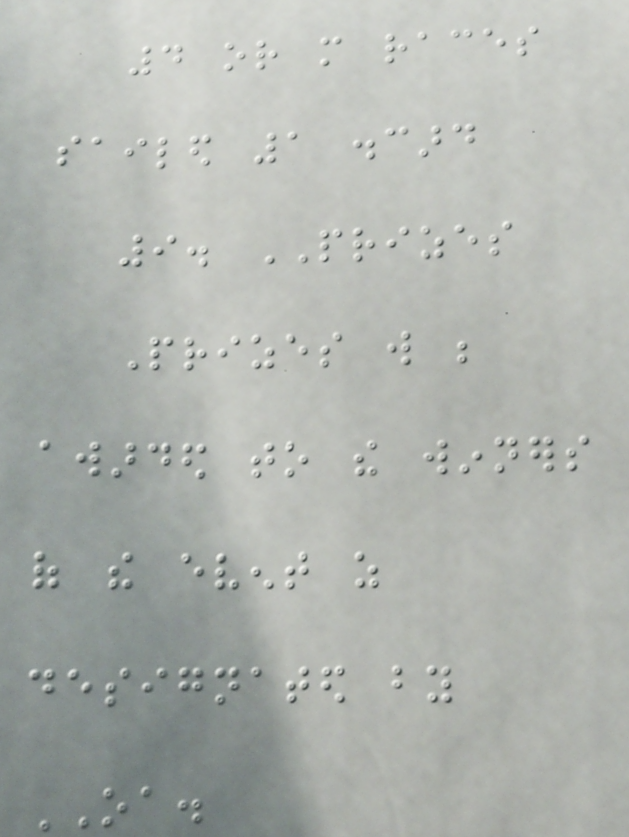4 or more races
sailed 1 discard
9. PRIZES
Prizes will be
awarded to the winners
of the event as
designated by
OA.
